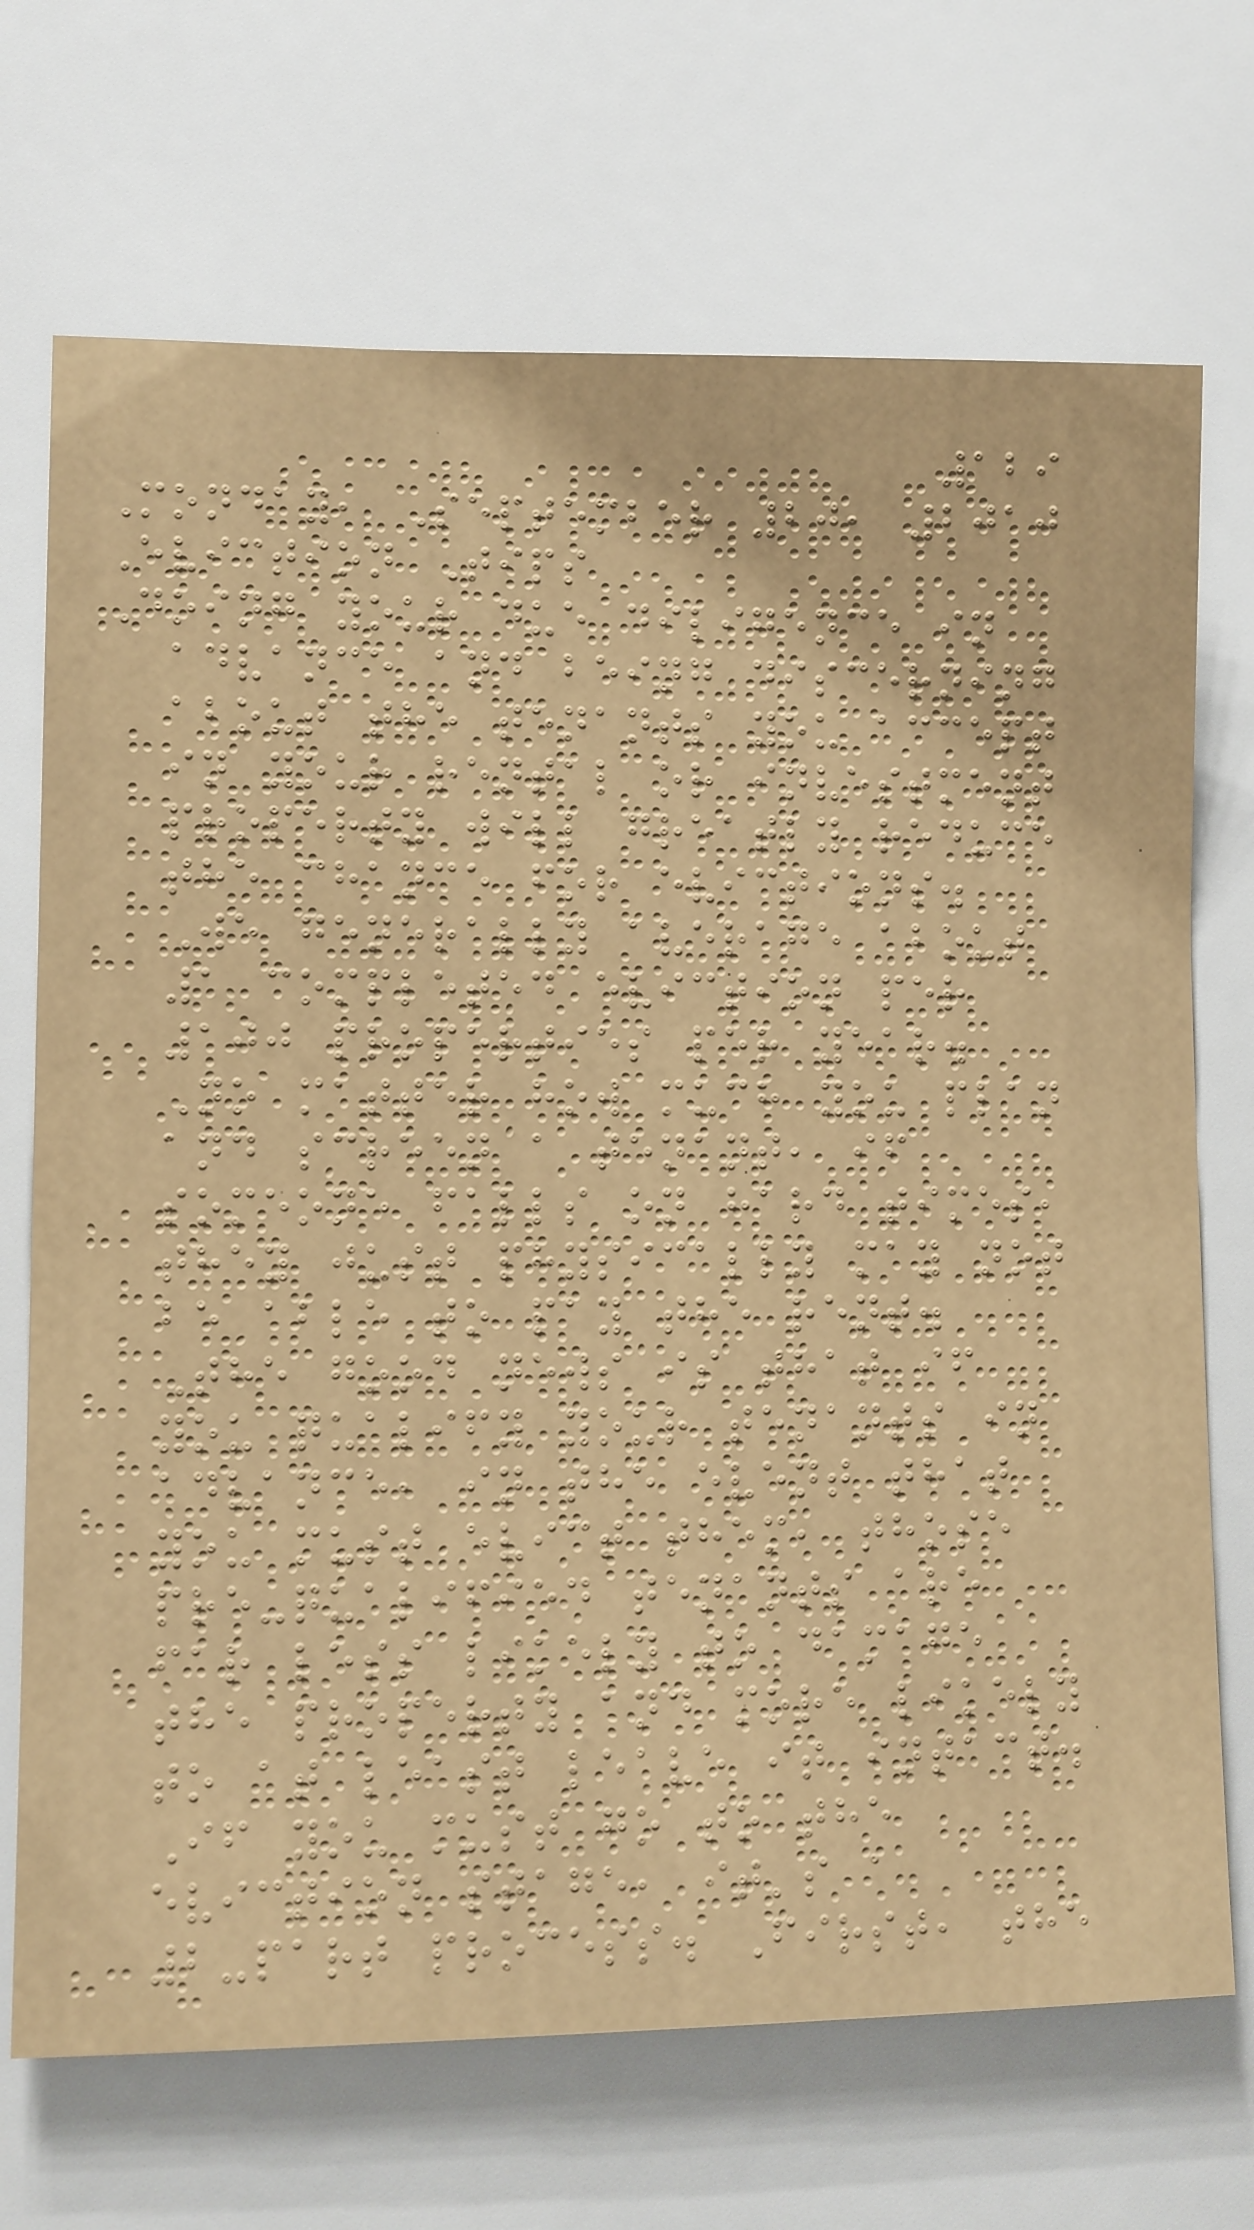129
Monday, September 20, 2010
Eviction Tips
Doing your due diligence in
advance and being discerning
about the tenants you accept
in your rental or investment
property will greatly reduce
the chance for evictions.
We generally average about
1 completed eviction per
100 properties per year.
No matter how much you plan
and screen a tenant, if
someone falls on hard times,
they just physically may not
be able to pay the rent.
The good news is that if
you qualify your tenants in
advance, in the event that
you must evict them, those
pre-qualified tenants are
far less likely to damage
the property and more likely
to at least leave it intact.
If you must go to the
eviction stage, it's a
2-part process. First, the
